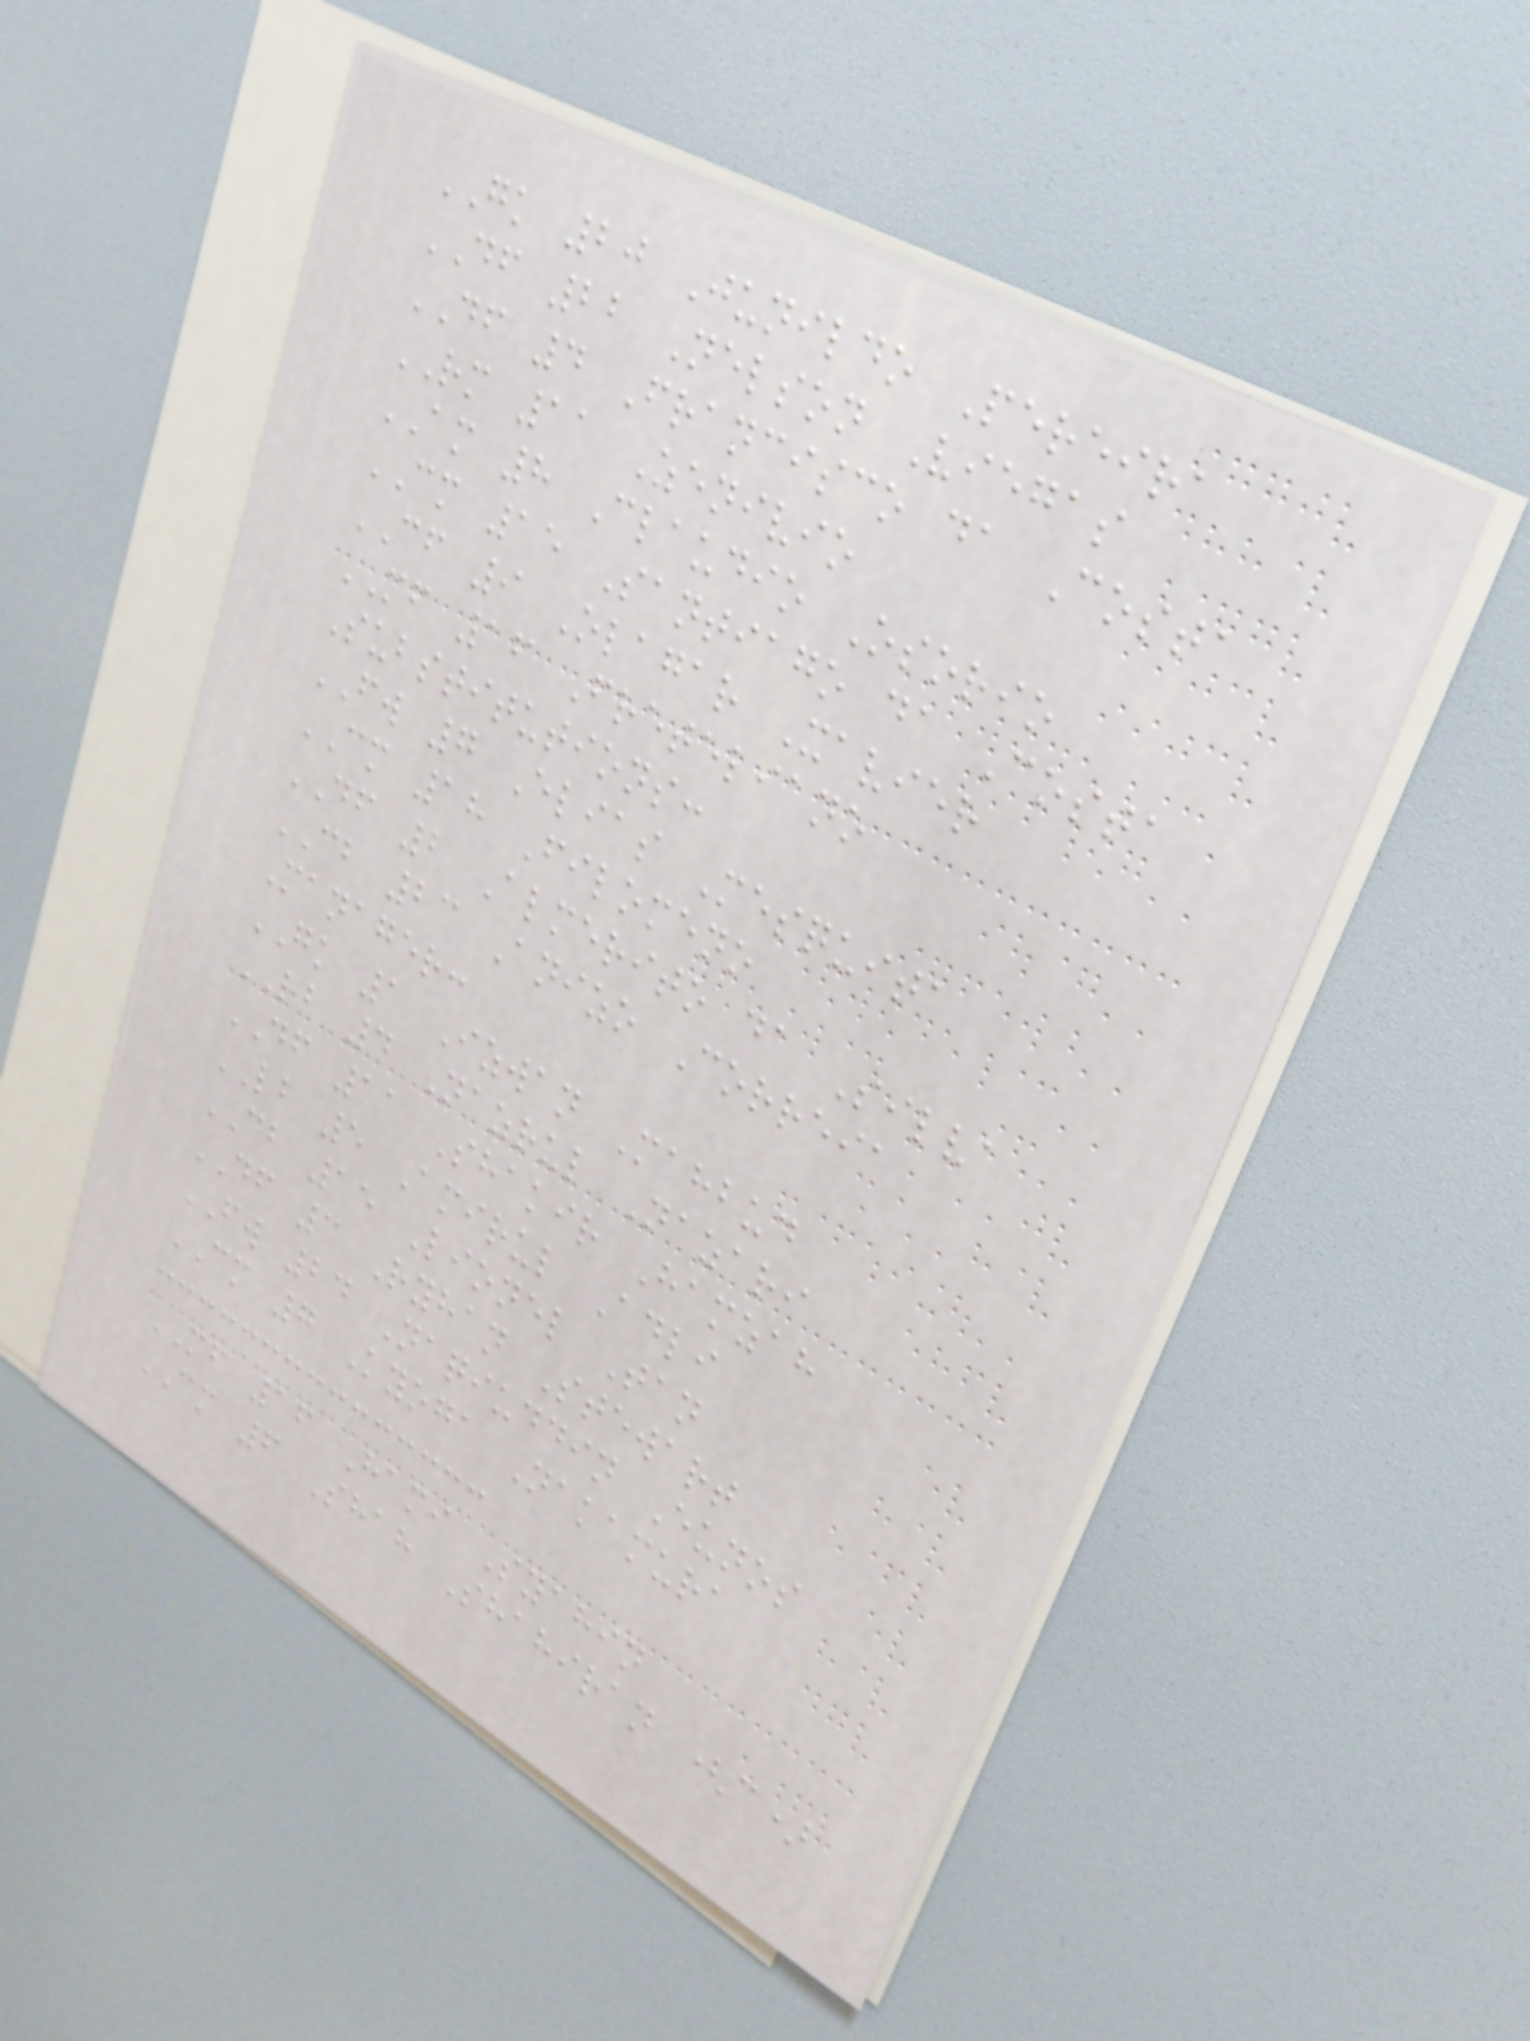GK 20 Junildo Pereira
DF 22 Nelson Viegas
DF 4 Francisco da Costa
RM 11 Zenivio
AM 8 Claudio Osorio
CM 15 Santiago da Costa
CF 9 Olagar Xavier
MF 16 Freteliano
Substitutions:
FW 7 Elias Mesquita
CM 18 Filomeno
DF 2 Almerito da Silva
CB 23 Anizo Correia
Manager:
GK 1 Izwan Mahbud
RB 4 Nazrul Nazari
DF 11 Shakir Hamzah
LB 5 Amirul Adli
CB 15 Lionel Tan
DF 3 Ryhan Stewart
FW 24 Naqiuddin Eunos
CM 7 Kyoga Nakamura
MF 16 Hami Syahin
CM 6 Shah Shahiran (c)
